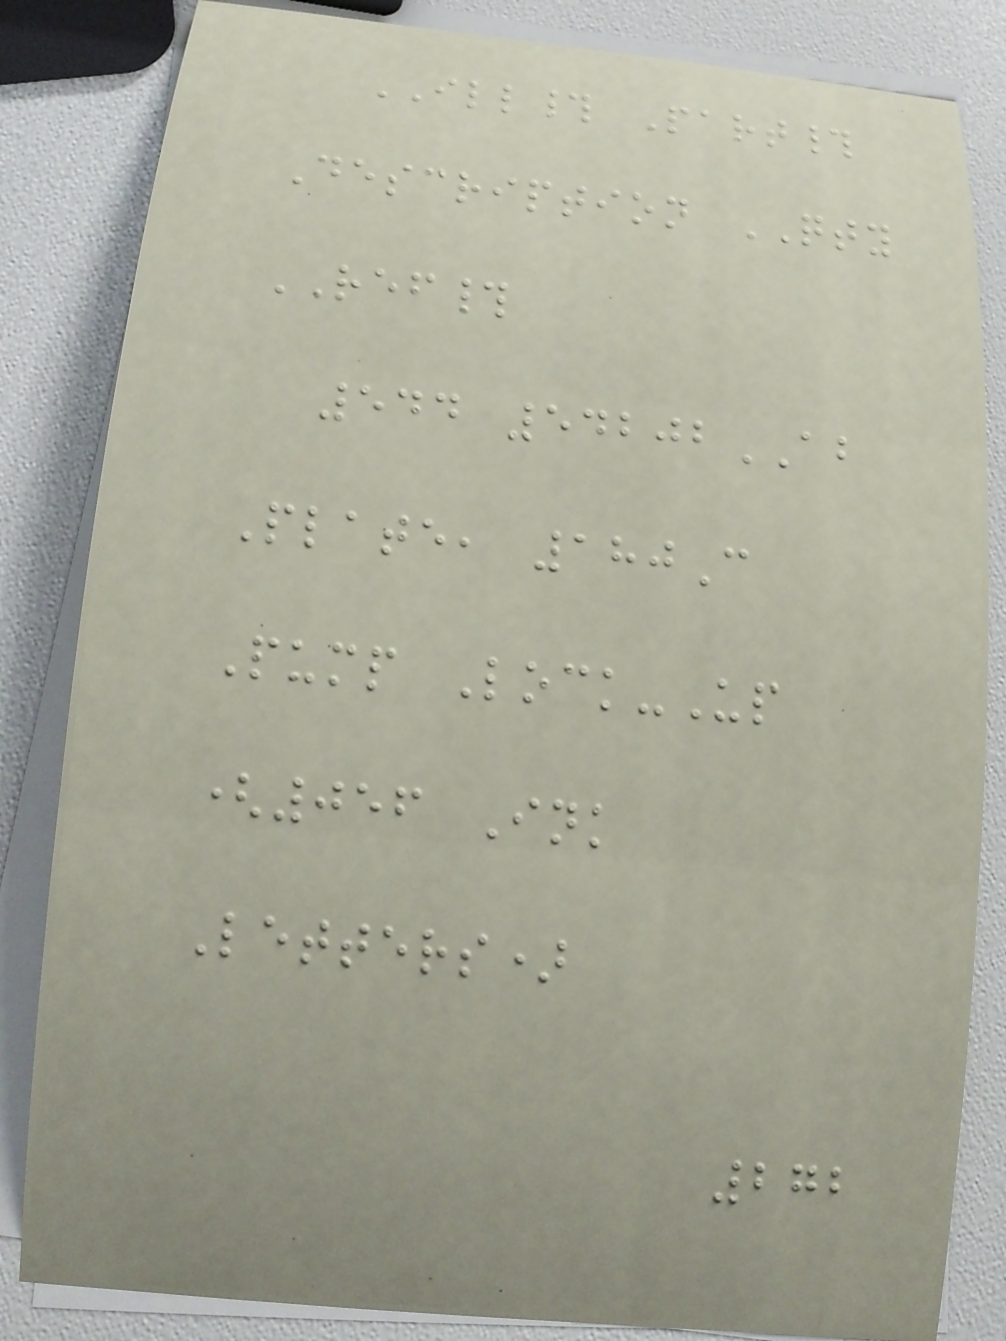ILL# Part#
Description QTY
REF#
544 54202AB
Plate, 180C
Pump Lock-Up
(056 Ink
Letters)
272
